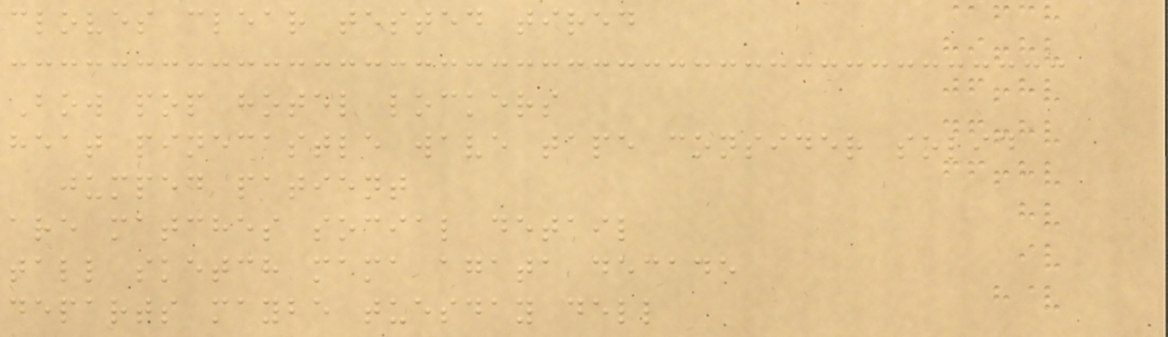cloves clear tested tired
Bow pop hotel lockers
heat pinecastle wave tape consider solid
jumped patient
are matches social detail
tall sketch mama agata decade
departs maybe tuesday dell
